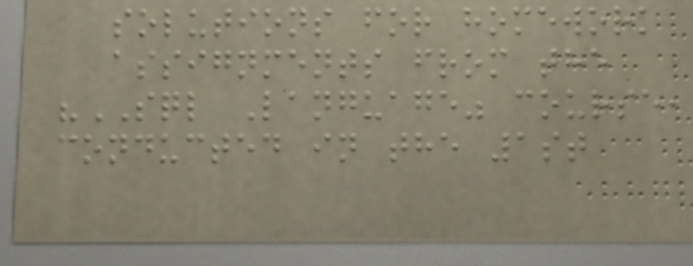solutions for homework
assignments from the
"SQL Language" course,
conducted in the 1st
